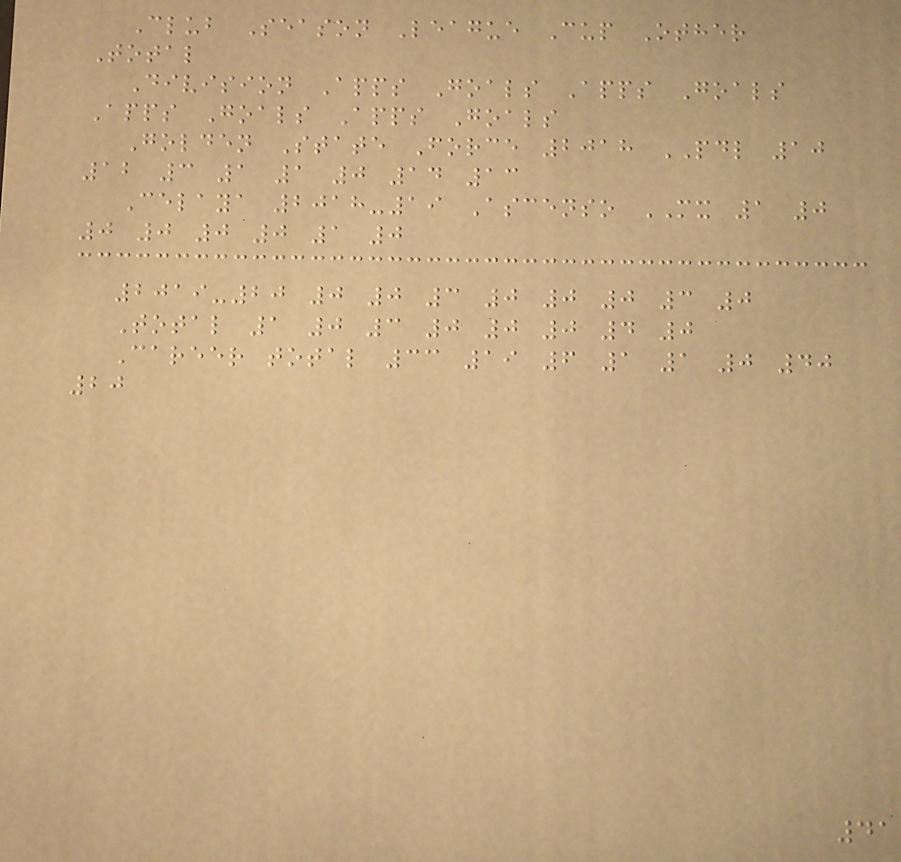Club Season League Cup Other
Total
Division Apps Goals Apps Goals
Apps Goals Apps Goals
Golden State Force 2018 PDL 10
12 3 1 1 0 14 13
Celaya 2018-19 Ascenso MX 1 0
0 0 0 0 1 0
2019-20 0 0 3 0 0 0 3 0
Total 1 0 3 0 0 0 4 0
Career total 33 19 6 1 1 0 40
20
41
